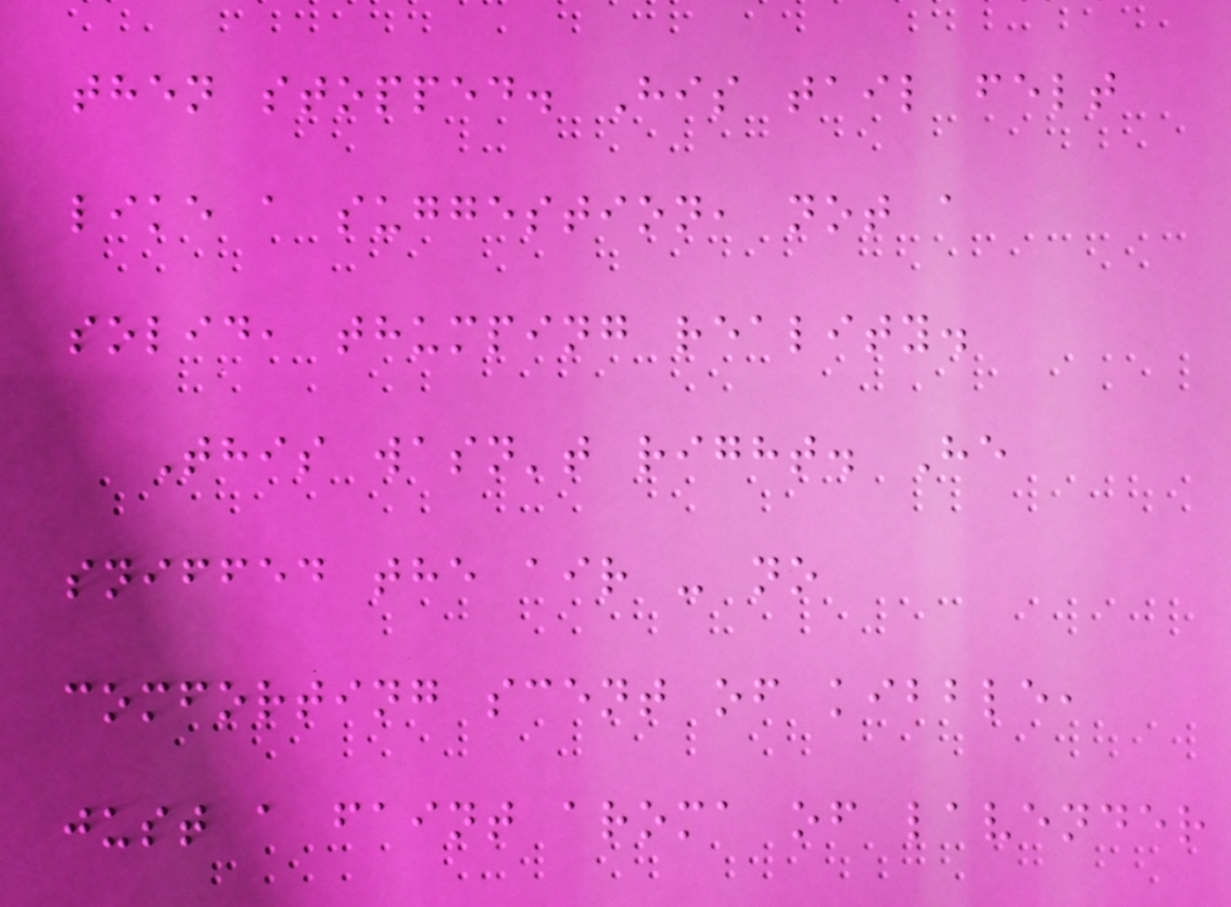then stopped. His tail felt
like a suggestion, not a
solid, thumping reality.
This wasn't right. He
sniffed the air - no
comforting scent of kibble,
just a faint aroma of lavender
